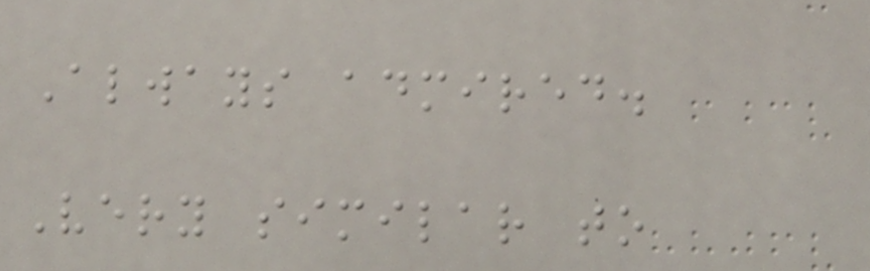Always admired.
Very similar to
